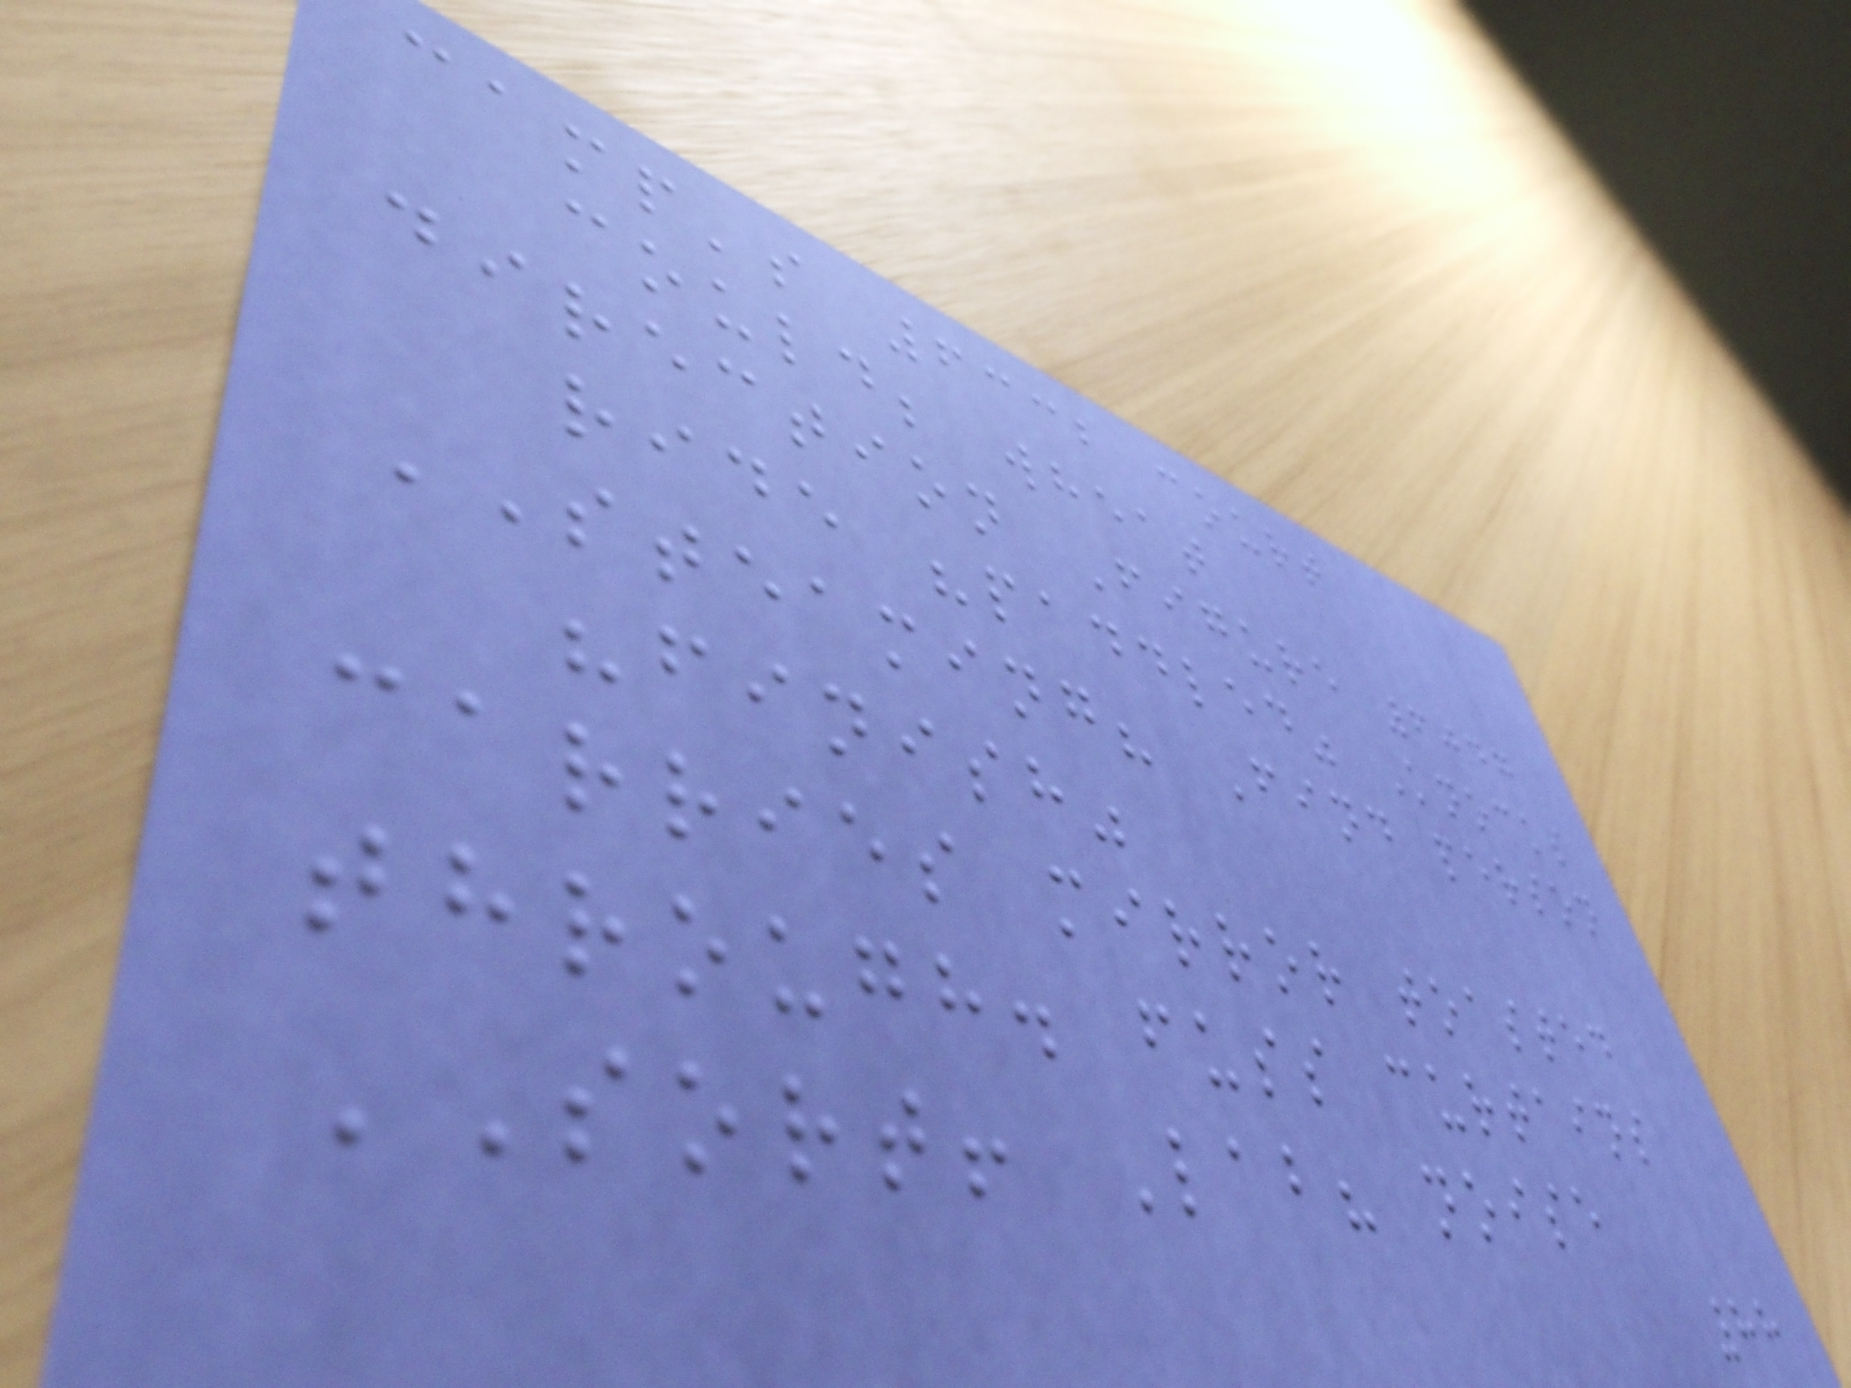camp's 6332 court
could; wheat
direction Figure 6047
ride "paddled" Knocks
STEAMING? Find person
"finish"
carries mirror toasted
through. fuss curtains
SORT! Lab? noise
88
